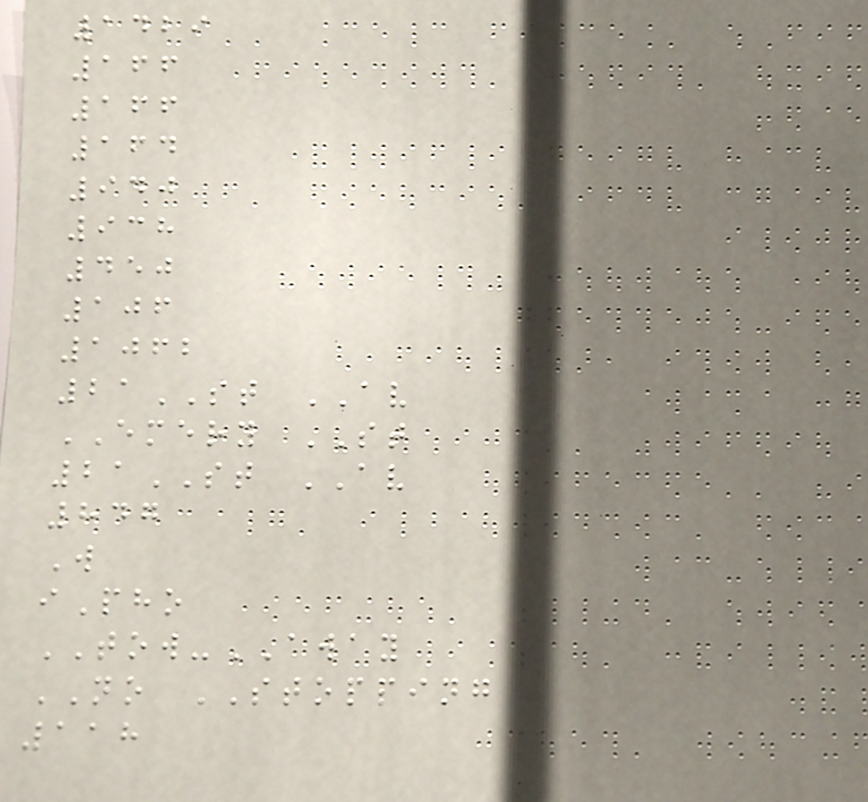1429
166
166
164
940
938
450
106
1062
21ST AV
EMERY ST
21ST AV
847
W
iPho
TOW-AWAY
NO STOPPING
118
